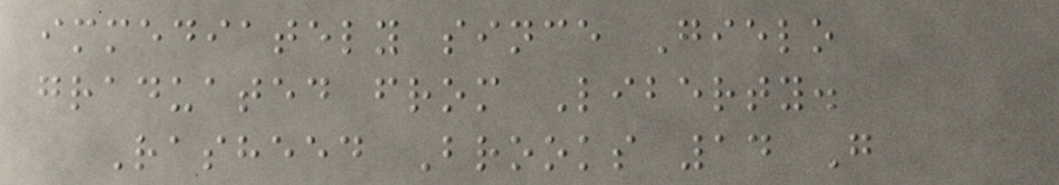immediately since Gielo
graduated from Liberty.
Rasheed Brooks 14 G
